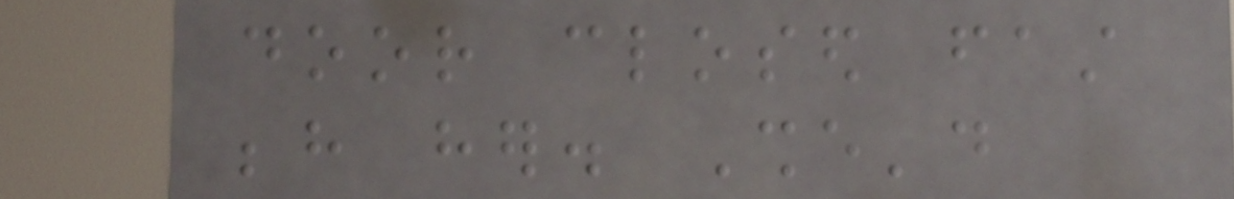door closed fast
behind her. She'd
